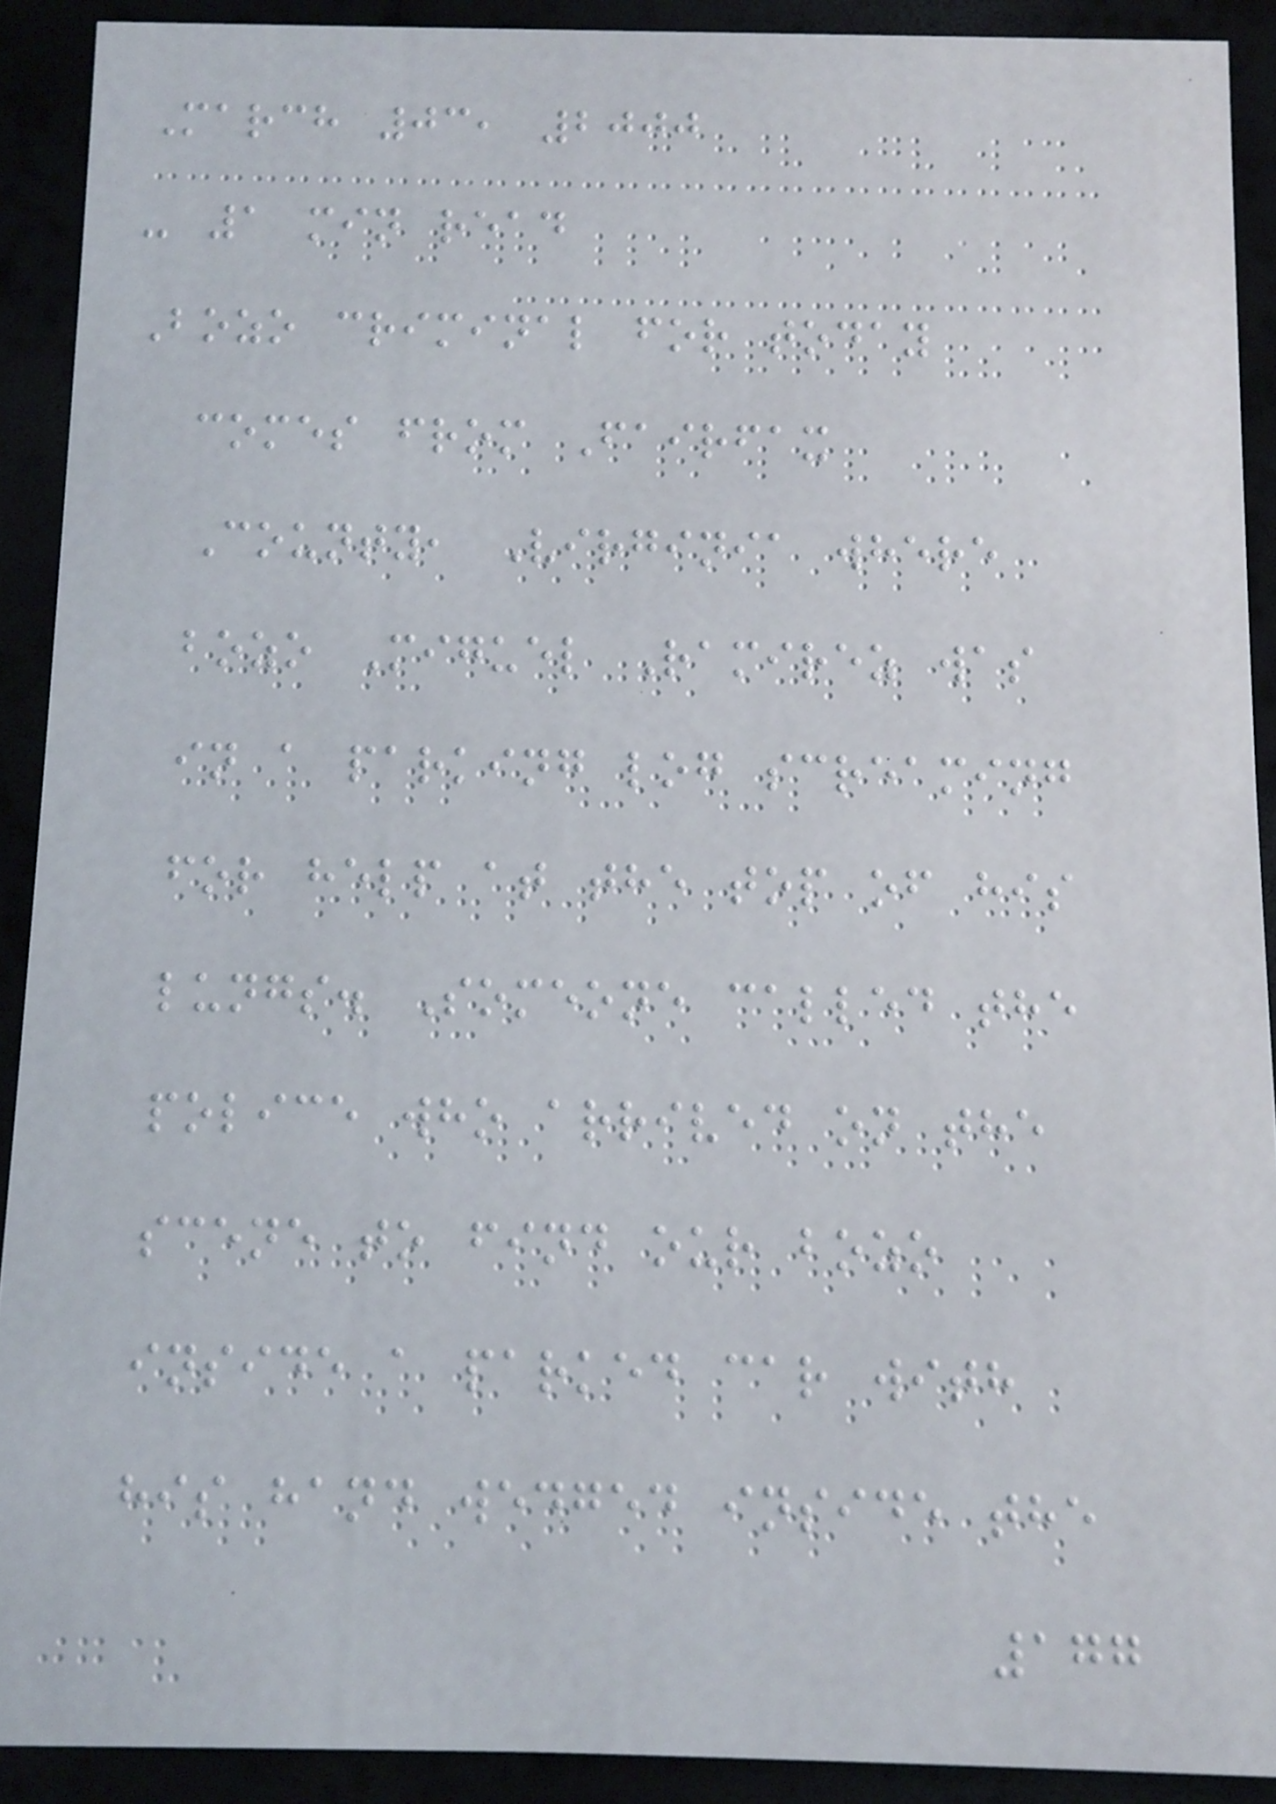March 03, 2000
- 1 min read
Bozo criminal for today
comes from Fairfax
County, Virginia where
bozo Miguel Ramirez was
in a parking log screaming
for help at the top of his
lungs. Someone called the
police who arrived on the
scene to find our bozo
inside a parked car with
his hand wedged inside the
177
